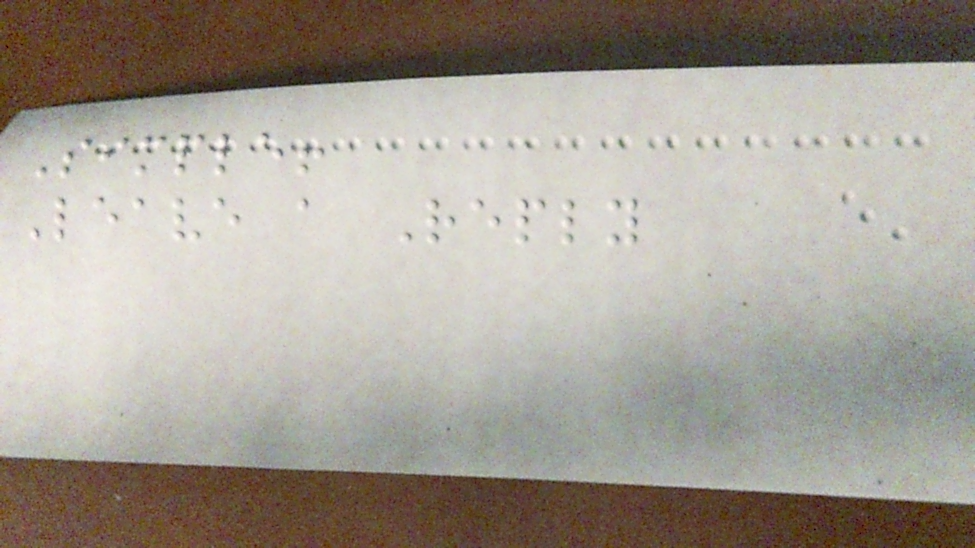Simple!
Leave a Reply
